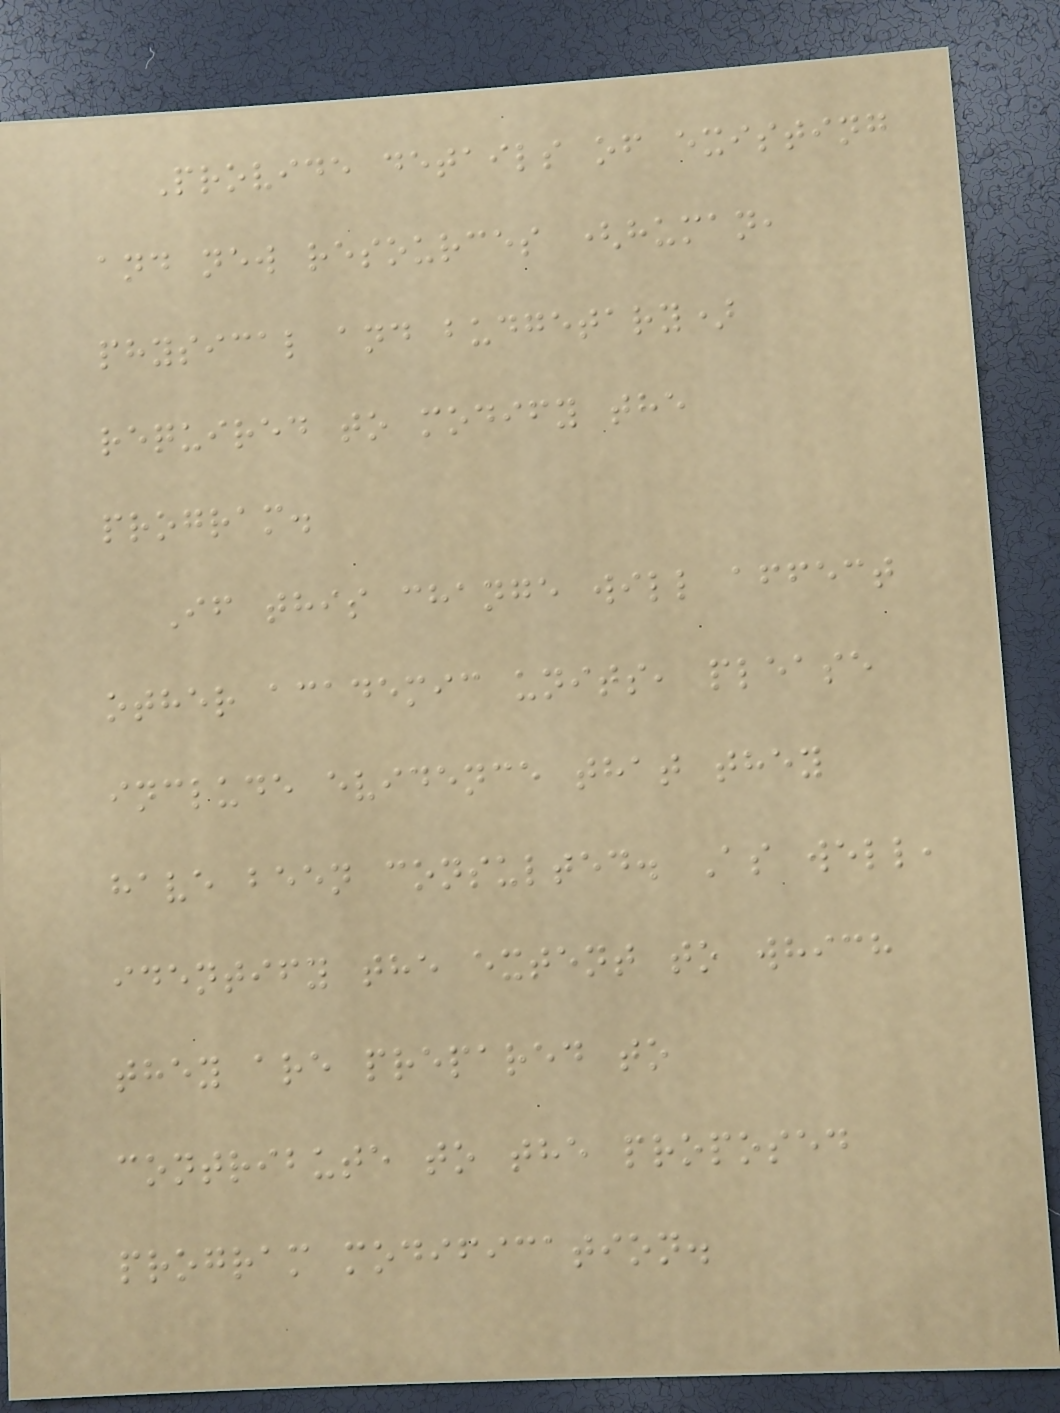Provide details of existing
and new resources (human,
physical and budgetary)
required to modify the
program.
If this change will affect
other academic units, please
include evidence that they
have been consulted. As well,
identify the extent to which
they are prepared to
contribute to the proposed
program modification.
